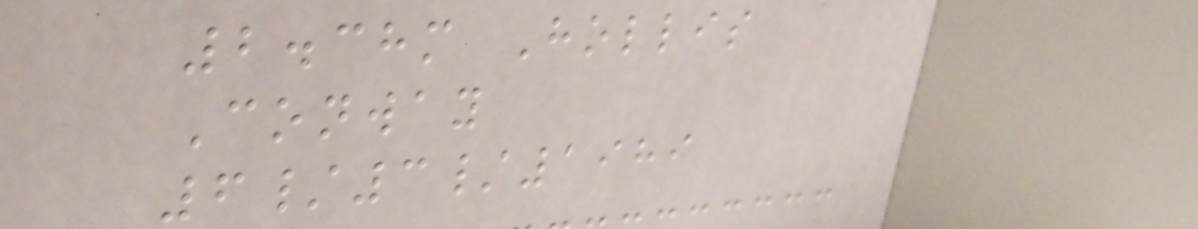2.38m Hollis
Conway
6/3/1989
